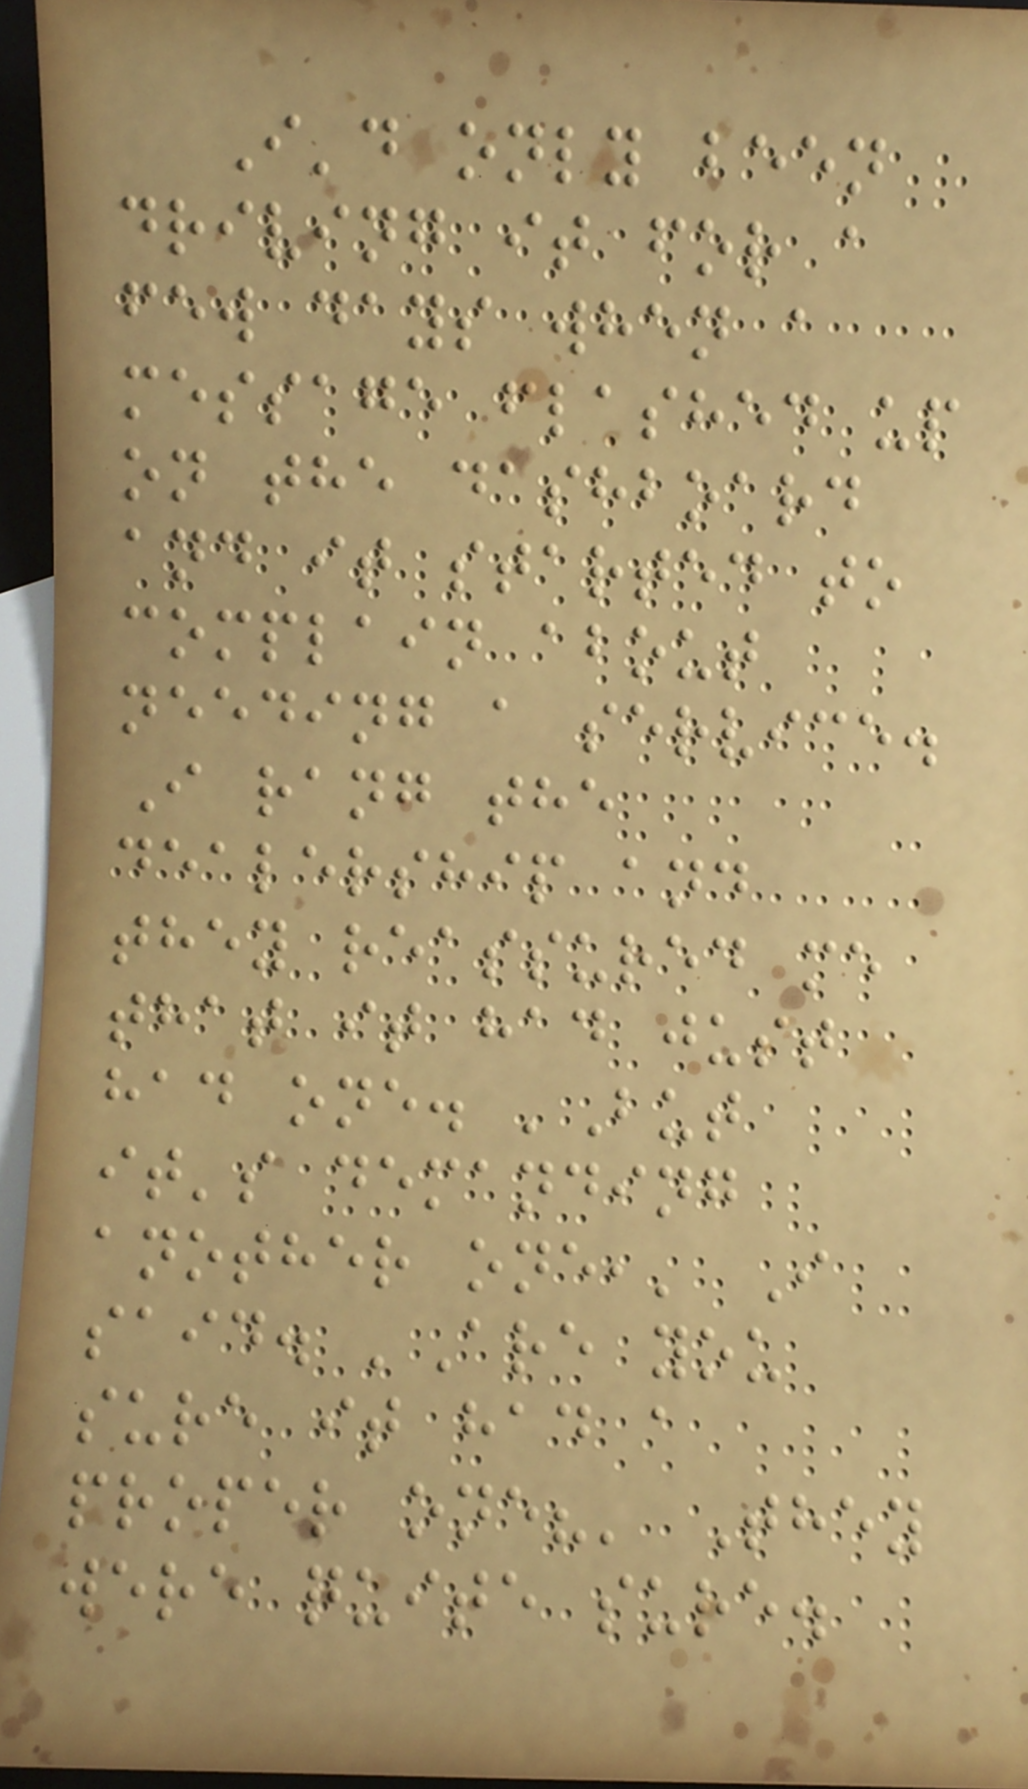I'd only been
driving it for a
few days when a
message flashed up
on the dashboard
and it started to
complain about
needing a service.
I rang the
dealership and
they reassured me
that it had just
had one. 'But
it's demanding
another one,' I
said. 'Are you
sure it had a
proper one?' They
were quite sure.
